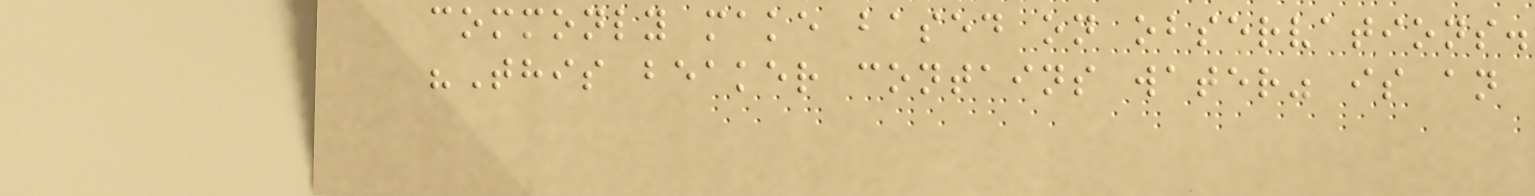commonly make based on observations.
"This beaker contains water" is an
